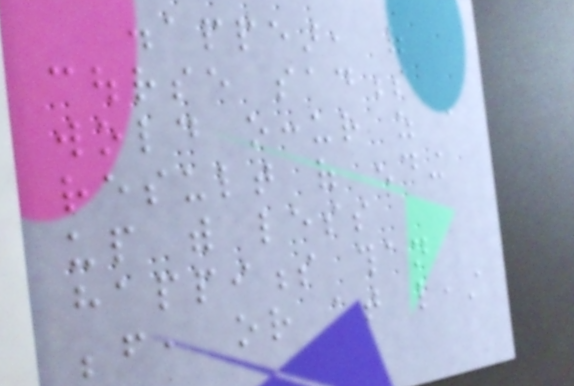disappear, of
course sadness
wold occur as a
result of ending
up with less
happiness than
before, or at least
